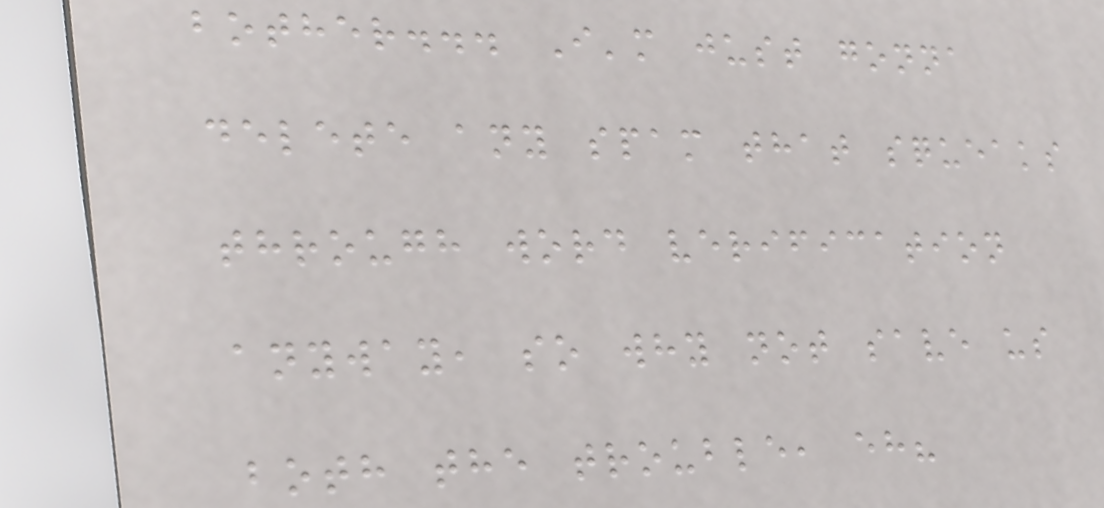bother... I'm just gonna
delete any spam that squeaks
through word verification
anyway, so why not save us
both the trouble, eh?
